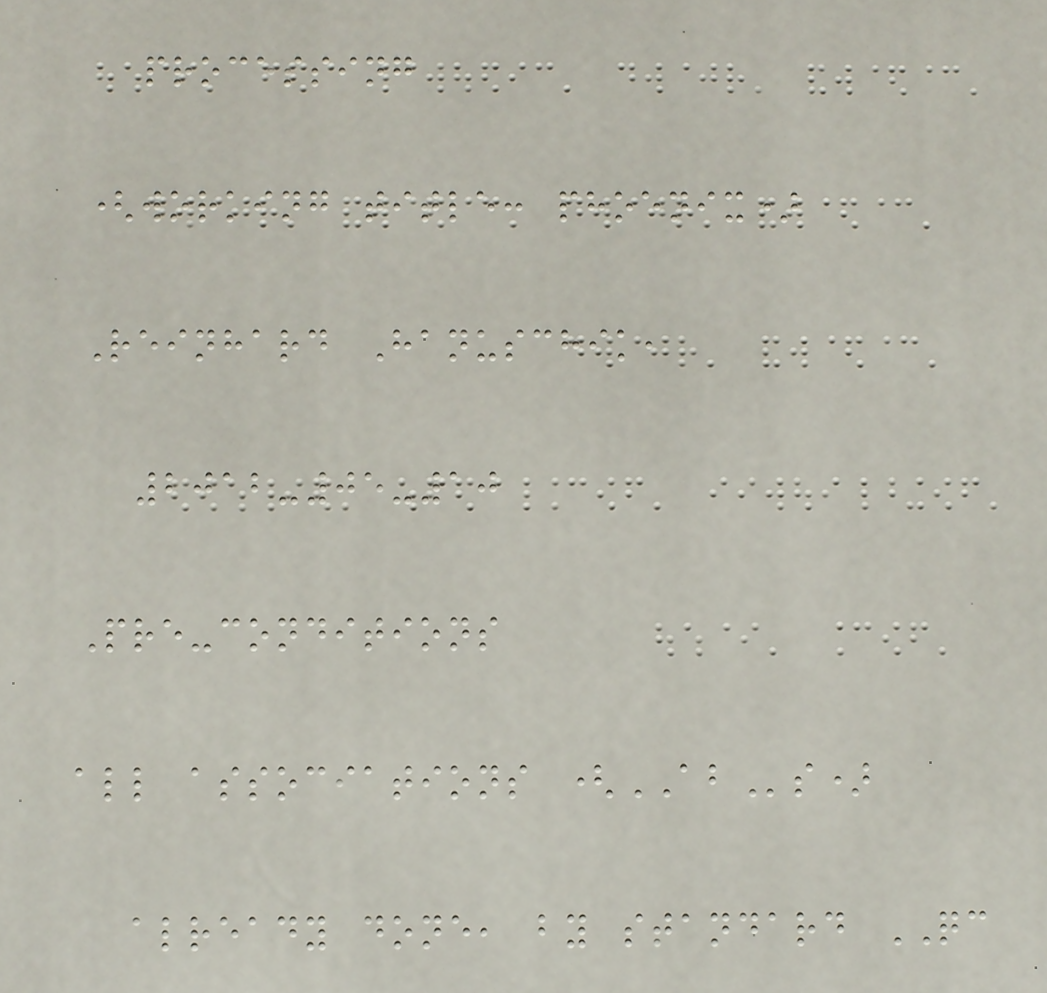processing
(working title: phoenix)
Reinhard Hanuschik,
2012-05-10
Pre-conditions
all associations (ABs)
already done, by standard QC
